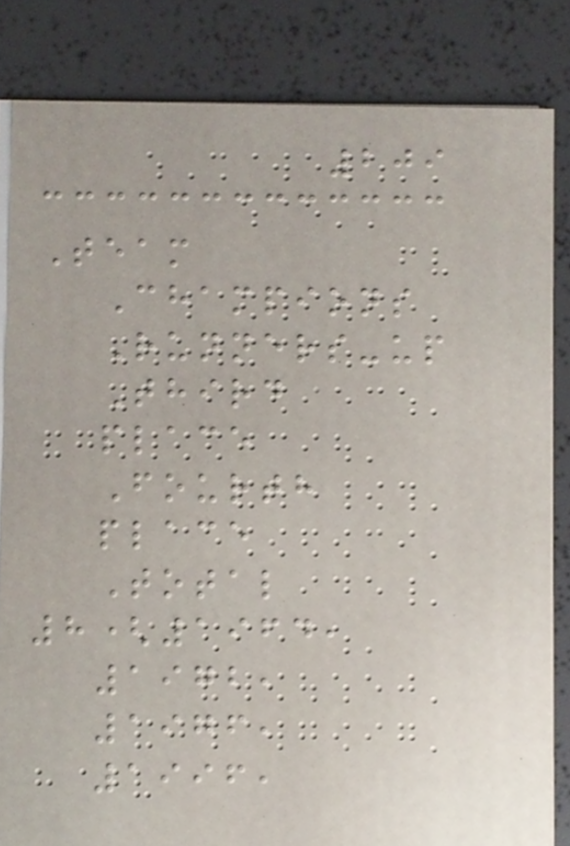209
Team
Champions
Runners-up
Third
place
Fourth
place
Total
8(1964,
1972,
1976,
1996,
